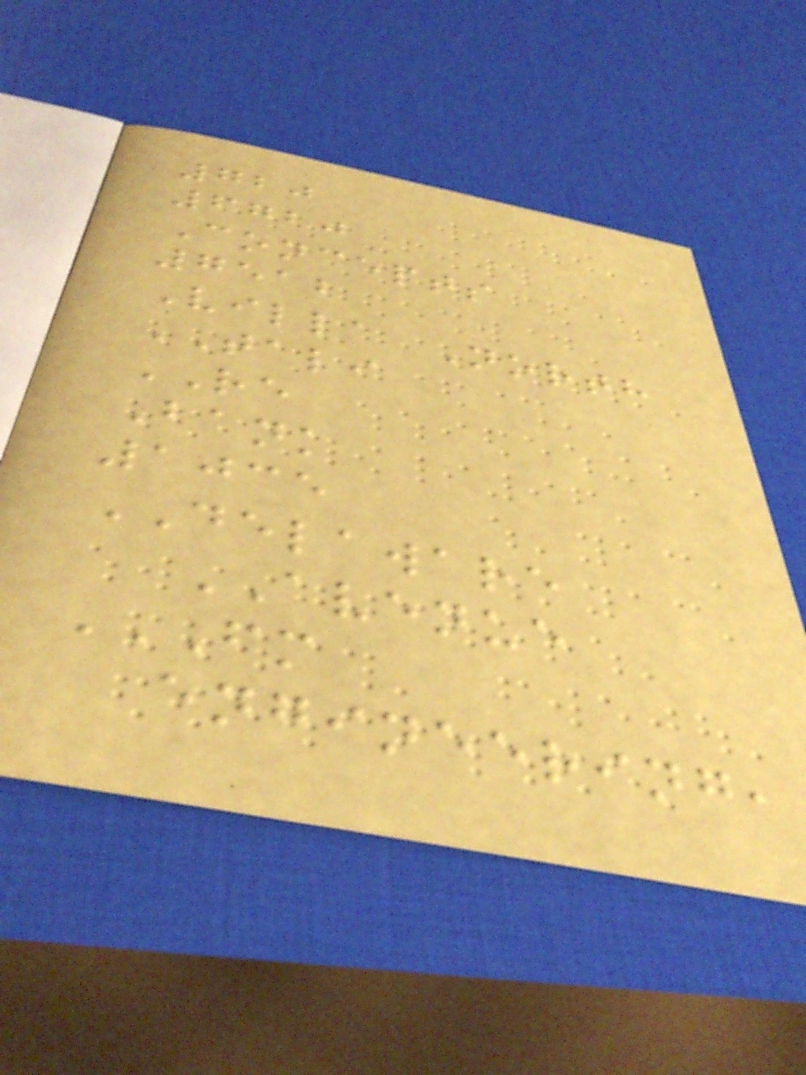720
6720
Concepts
7512
Villa North
TALI
RE
Bank
1035
DELAWARE
AVENUE
FM
ENGINEERING,
